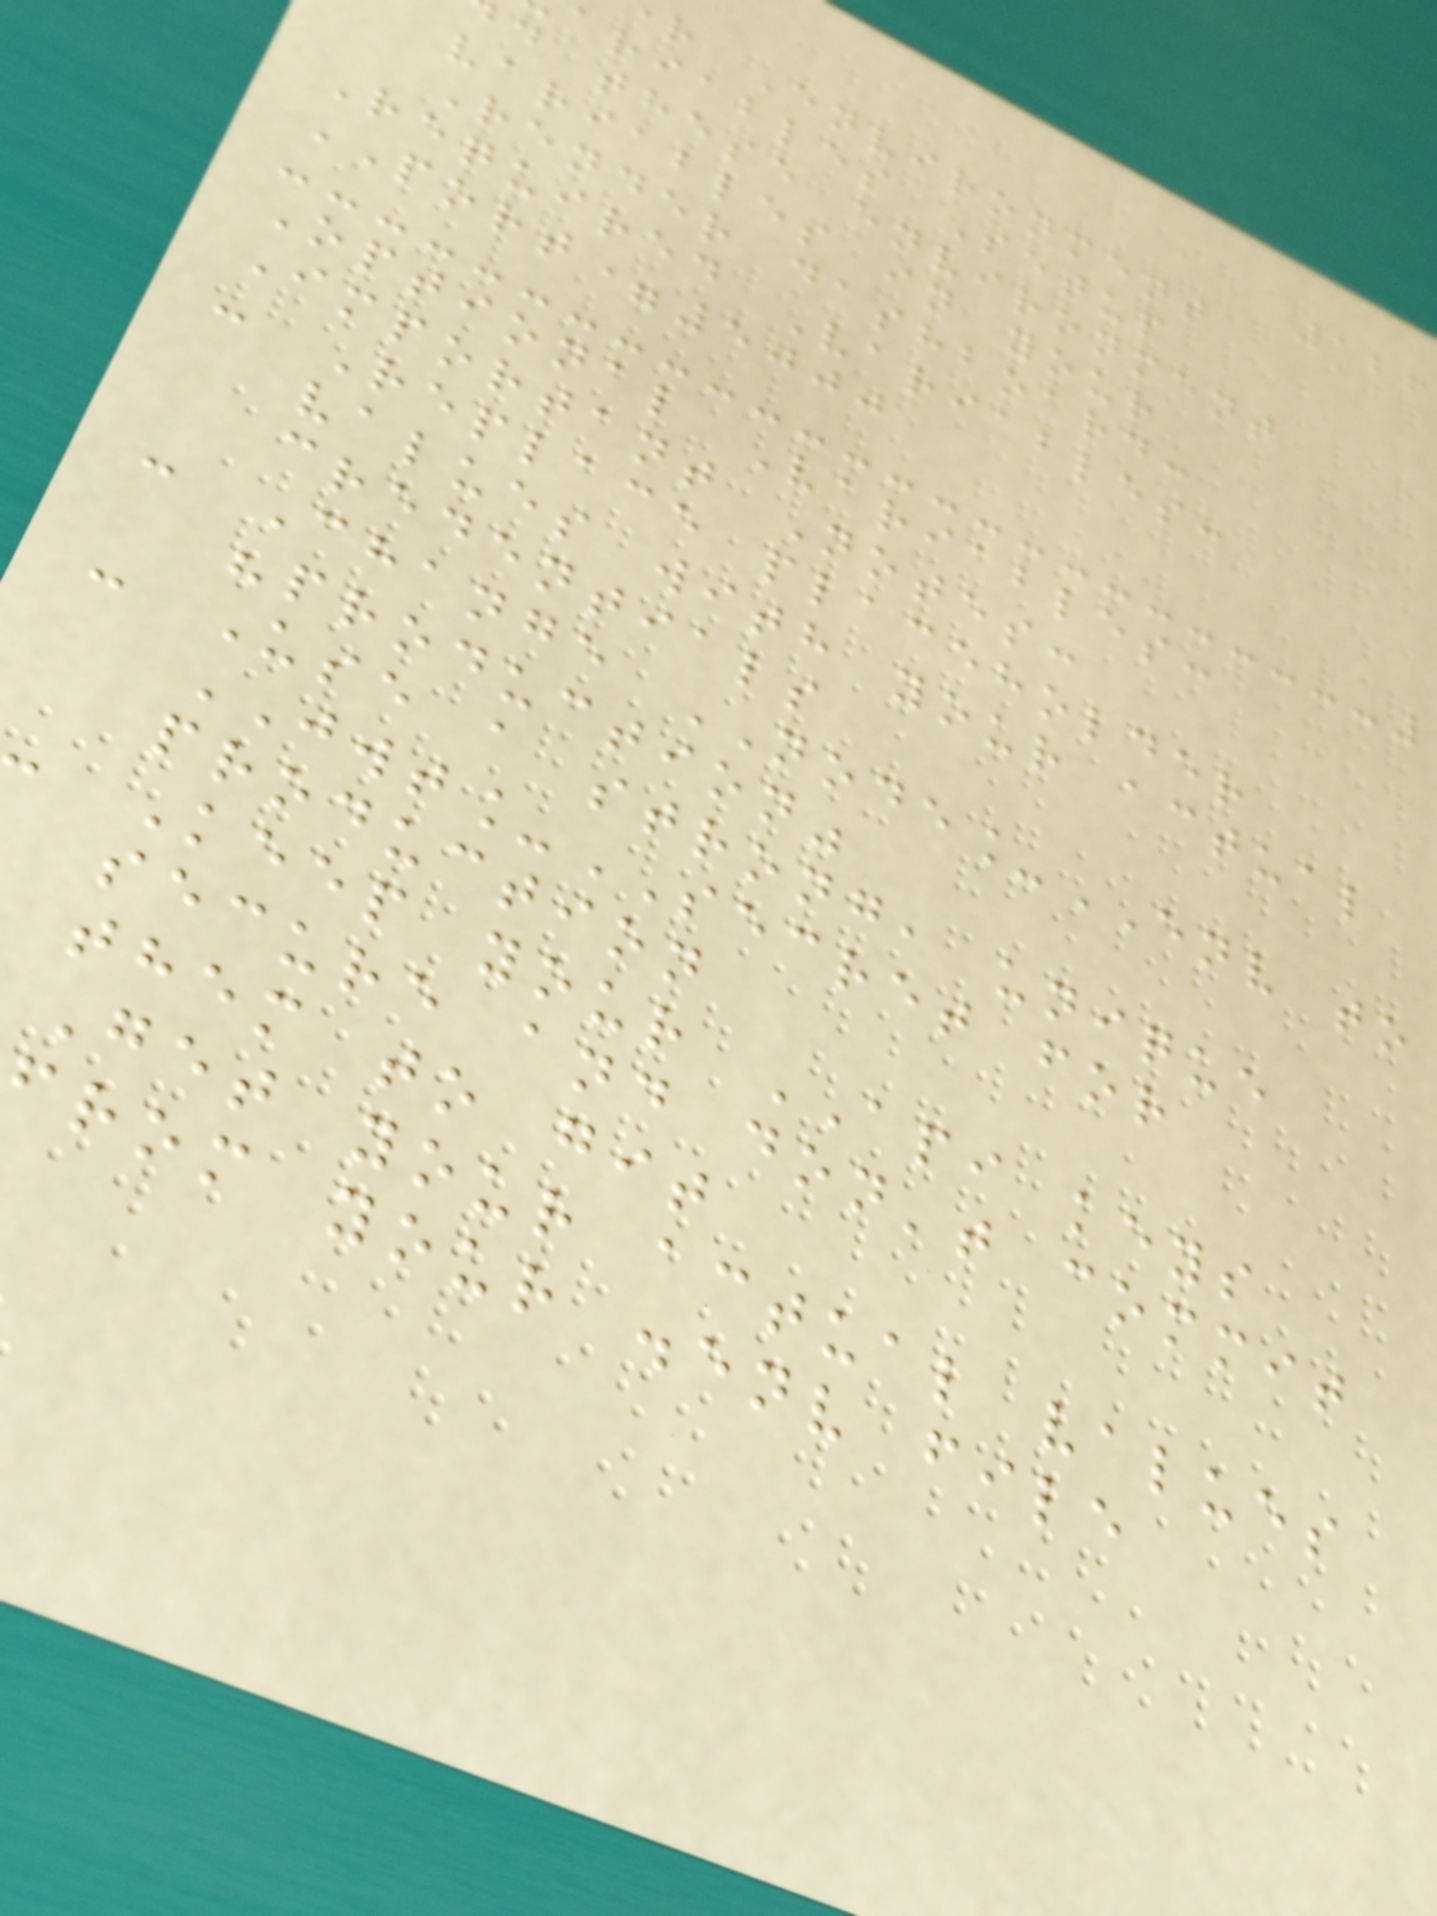126
r Environment
ariables Setup
d these environment
variables in your
Render dashboard:
Required Variables:
PORT=5000
Optional Variables:
Important Notes:
- Replace placeholder
values with your actual
credentials
- Change NODE_ENV to
"production"
- Use a strong, unique
JWT_SECRET for
production
- Keep your API keys
secure and don't commit
them to git
Get your actual values
from your .env file
